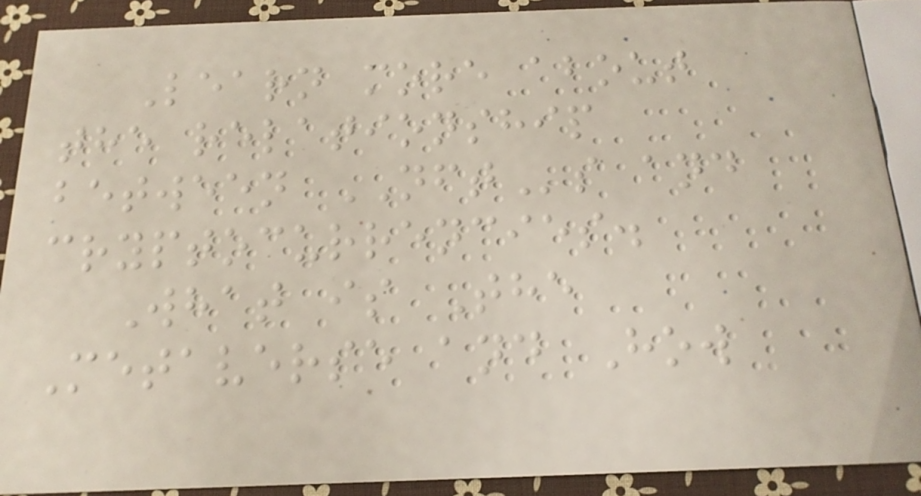Learn more about
the relationship
between NFTs and
cryptocurrencies.
What is The
Metaverse and How
